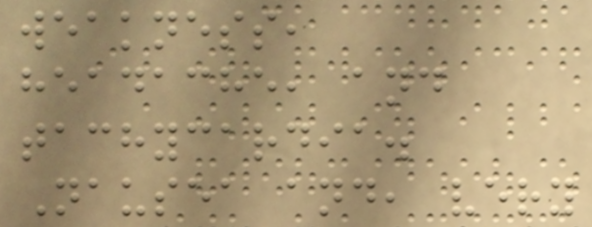weakness,
headache, and
tachycardia.
Nausea and, very
